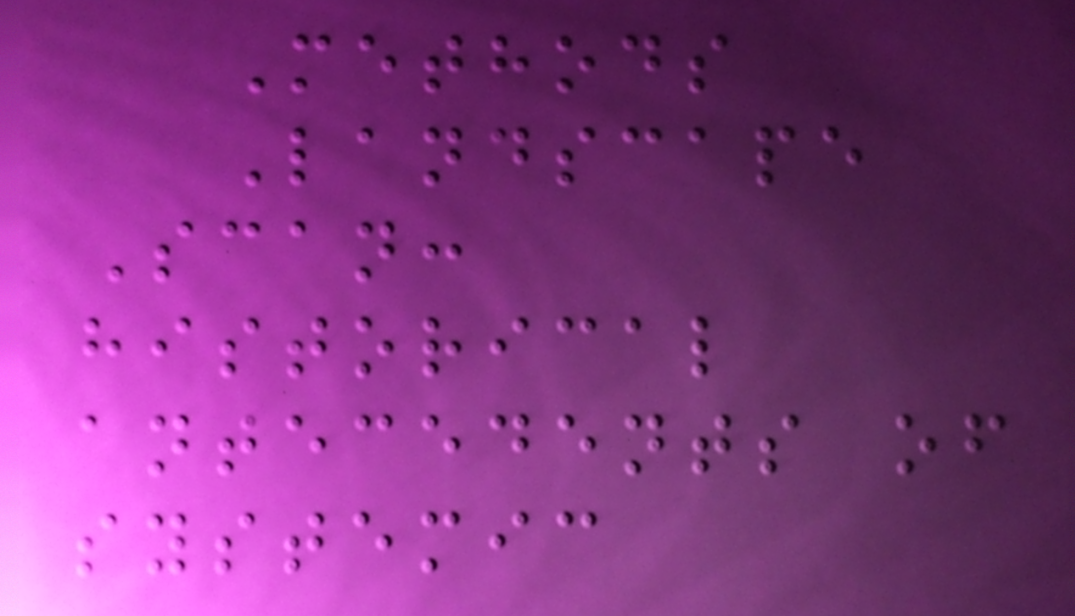Methods
Landscape
Scan:
historical
antecedents of
systemic
